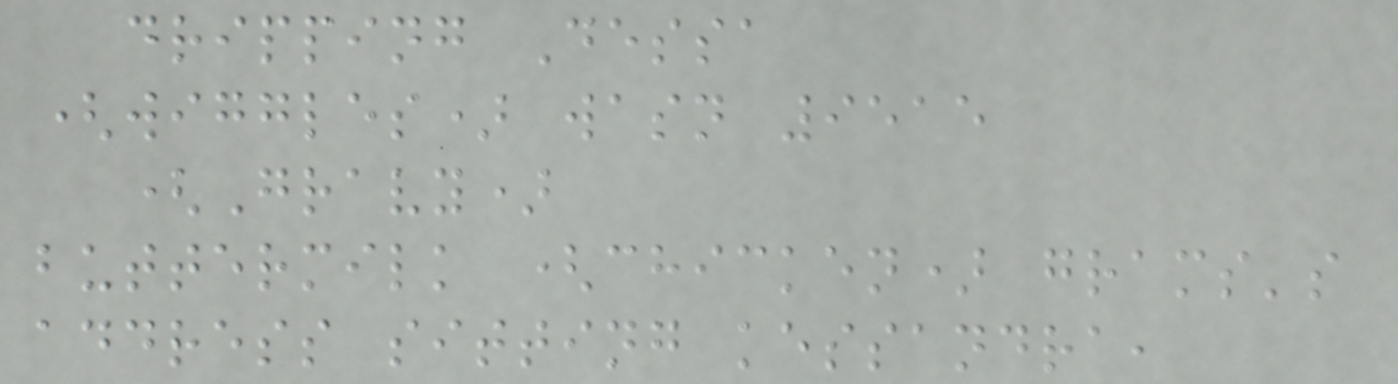dripping Dessa
(wiggles) wasn 9515
(Gravy)
buttermilk (chicken) grams's
address sitting kessandra,
